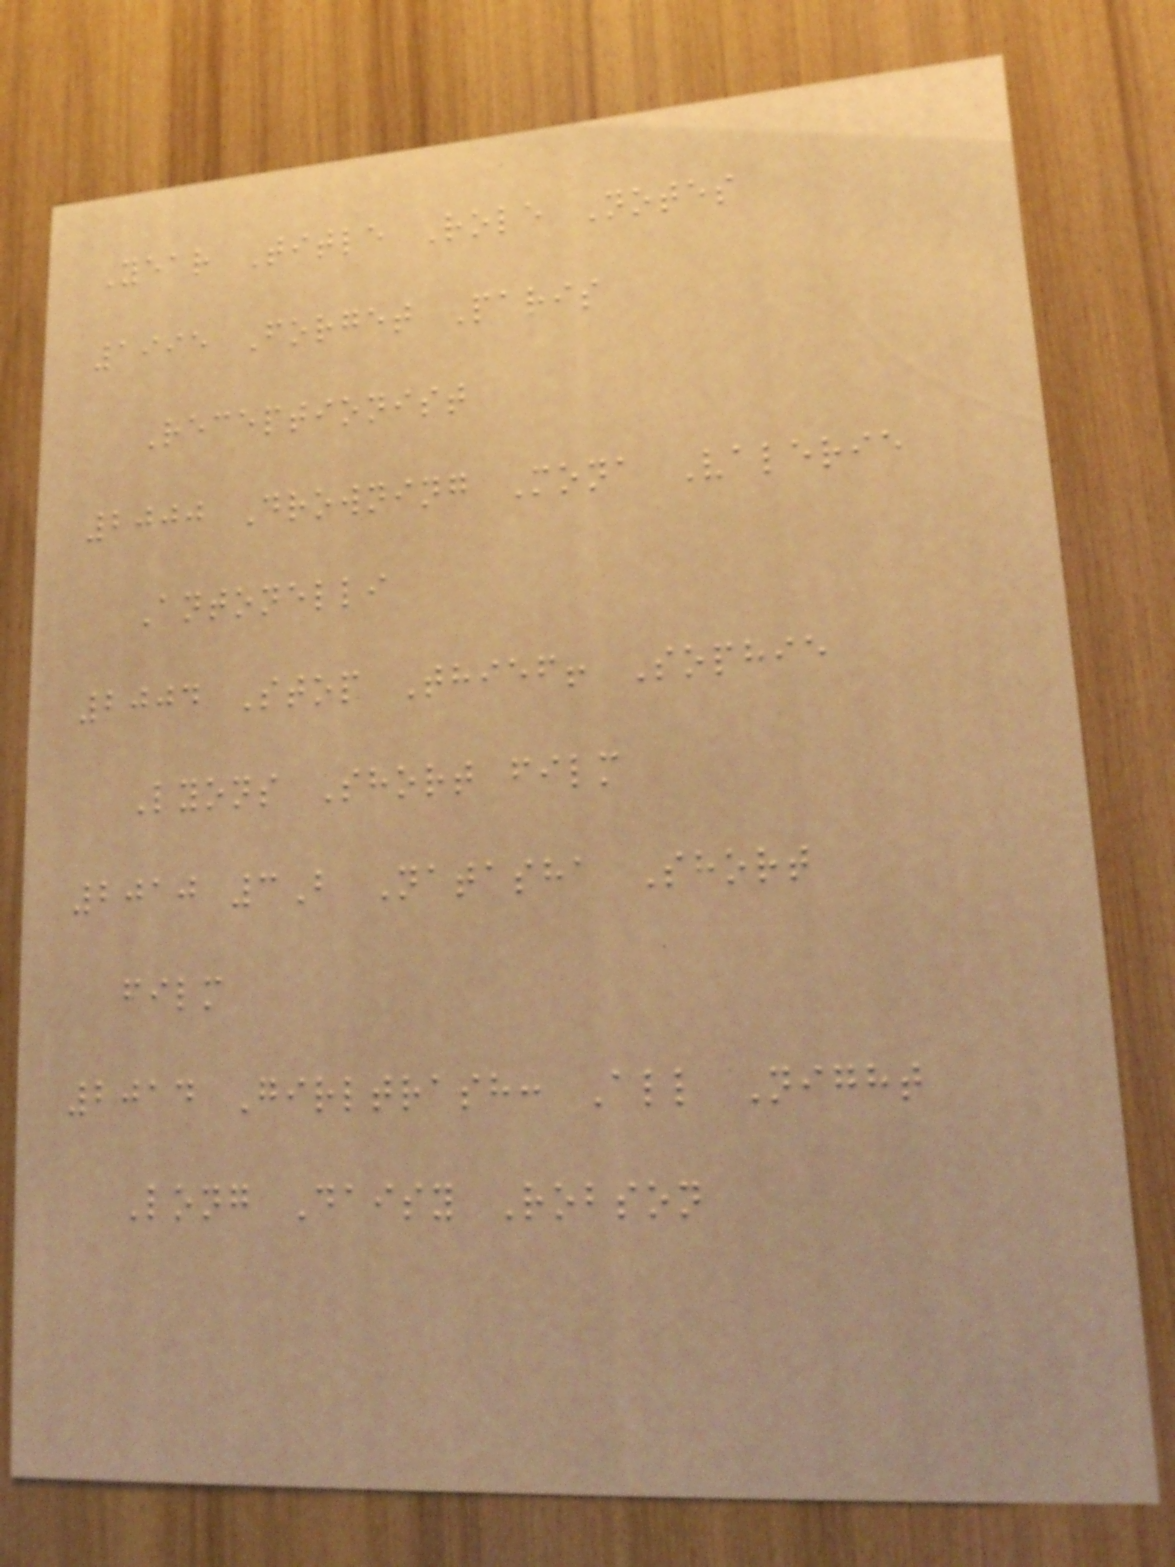Year Title Role Notes
1995 Forget Paris
Receptionist
2000 Drowning Mona Valerie
Antonelli
2004 Stop Thief! Sophie
Lyons Short film
2010 3B Natasha Short
film
2014 Girltrash: All Night
Long Daisy Robson
